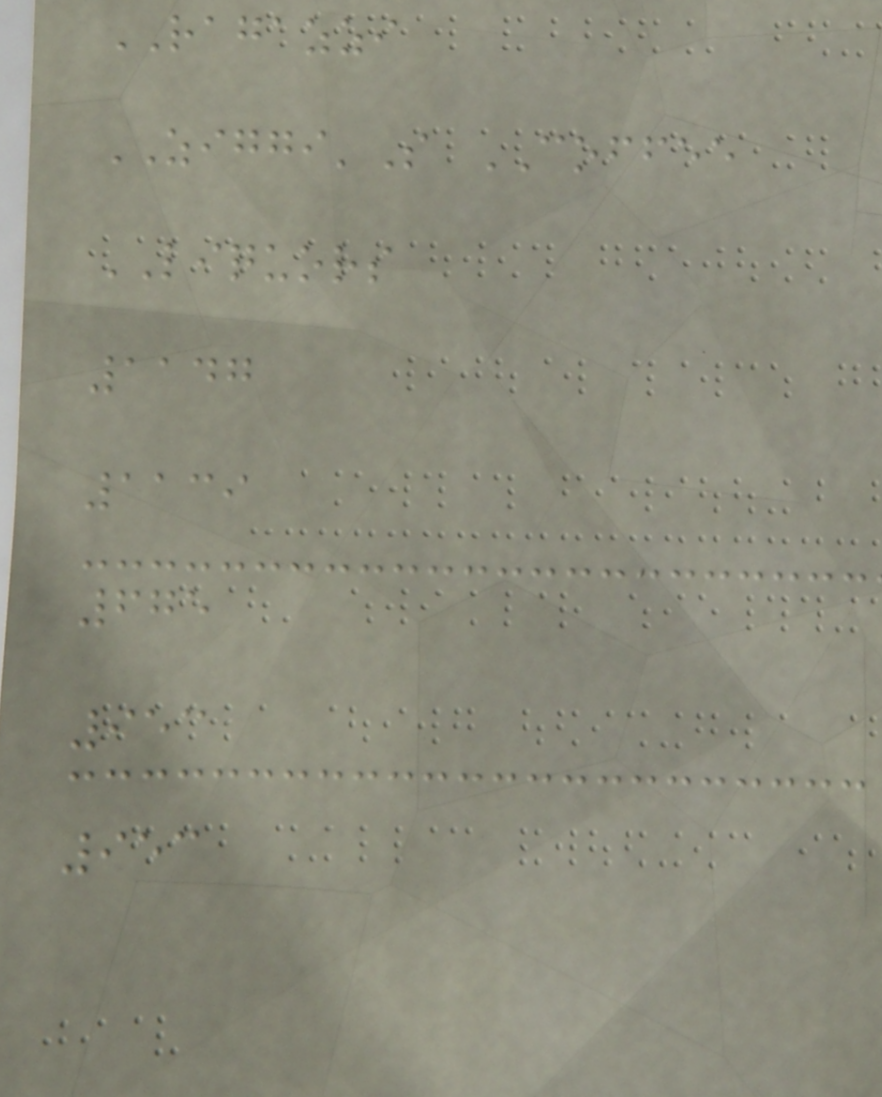RAGAZZI
ZIGGI'S COFFEE
LIQUORS
1147
1139
675
953
953
